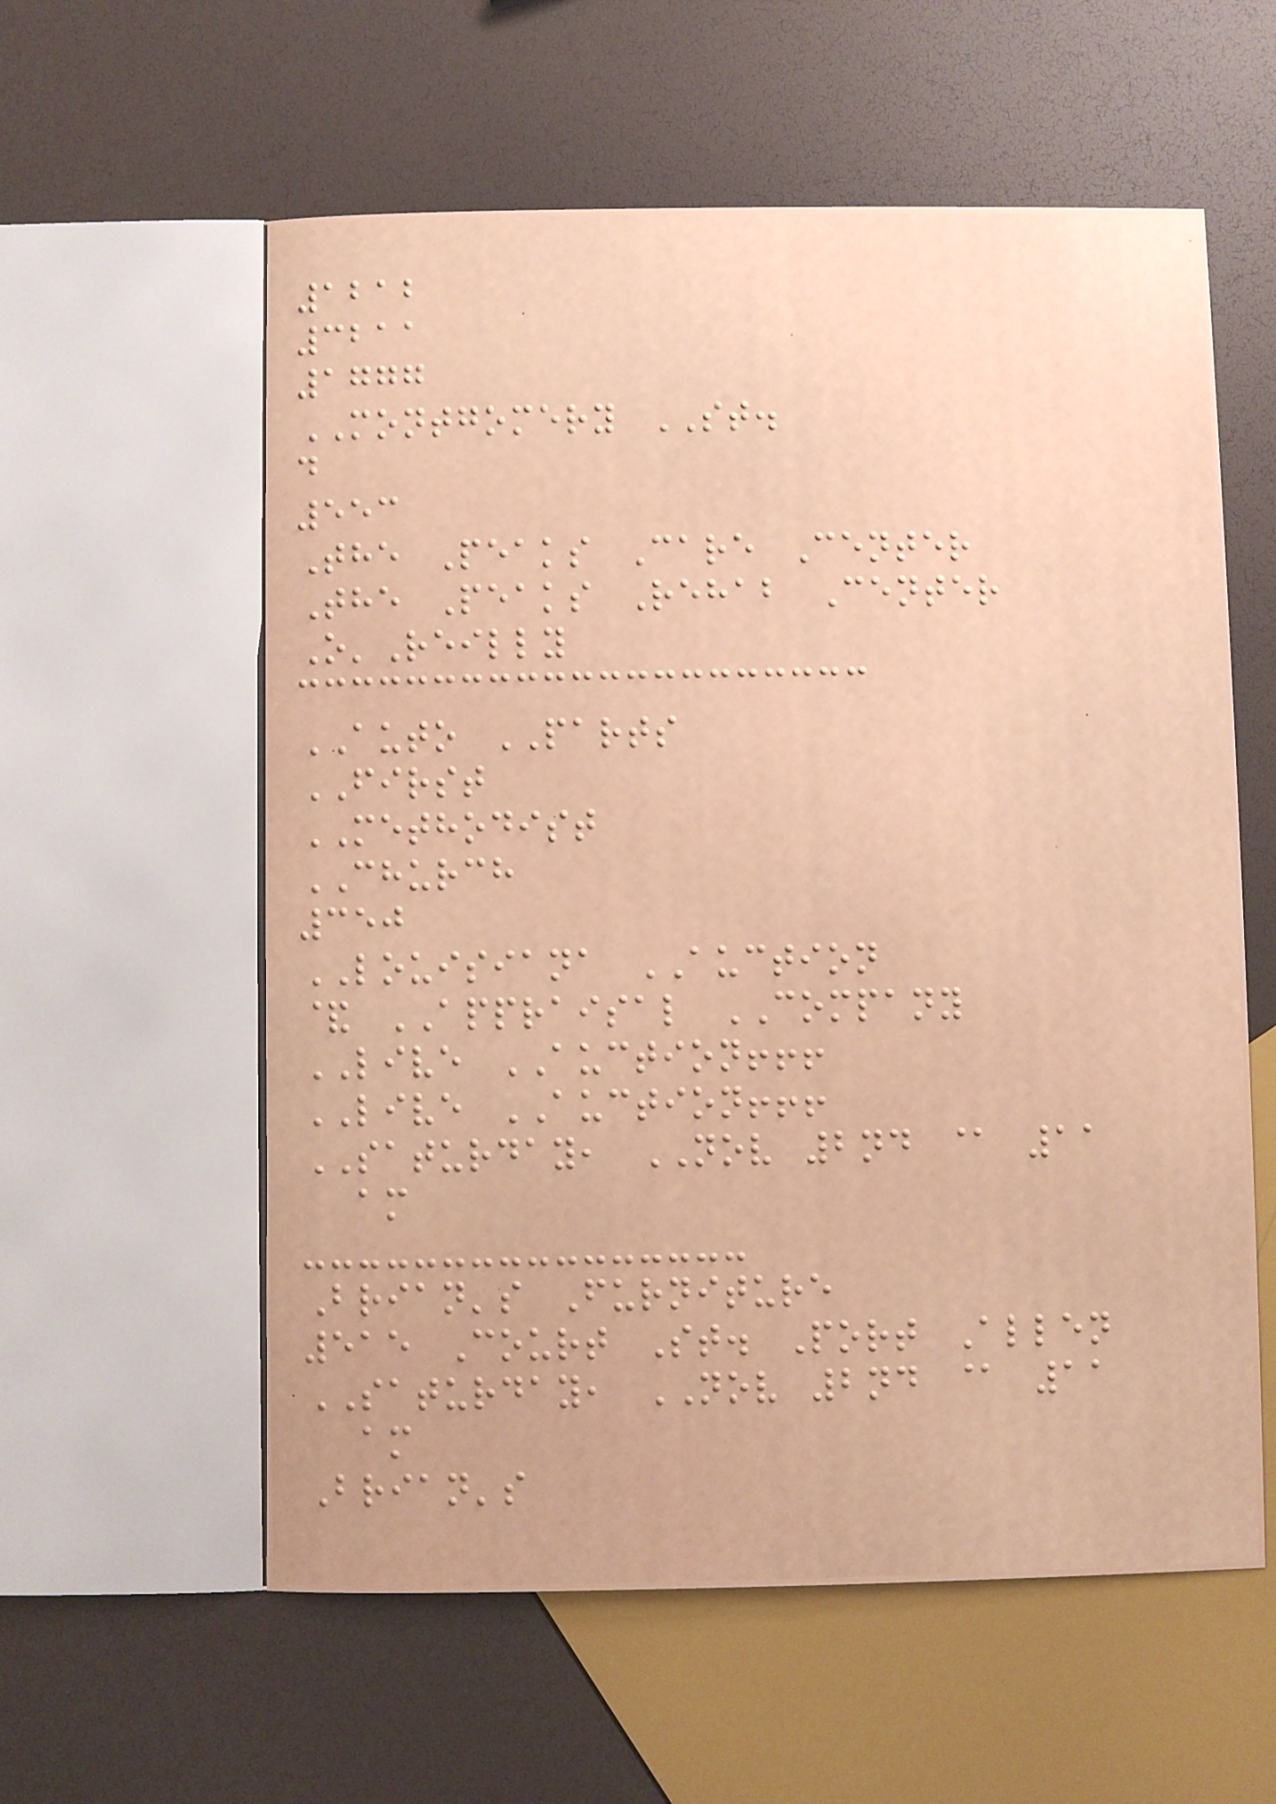1212
3211
1777
MONTGOMERY ST.
d
553
The Peaks Care Center
The Peaks Rehab Center
O'Reilly
AUTO PARTS
FIRST
METHODIST
CHURCH
350
LOUISIANA AUCTION
& APPRAISAL COMPANY
LIVE AUCTION!!!
LIVE AUCTION!!!
SATURDAY, NOV 2nd @ 11
am
Brian's Furniture
515 Court St. Port Allen
SATURDAY, NOV 2nd @ 11
am
Brian's
